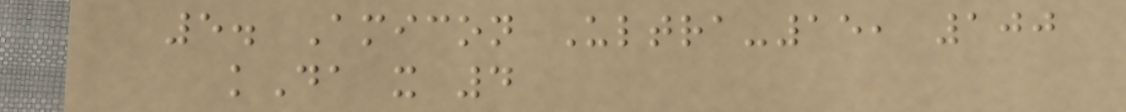5. Amicon Ultra-15, 100
kDa x 4
